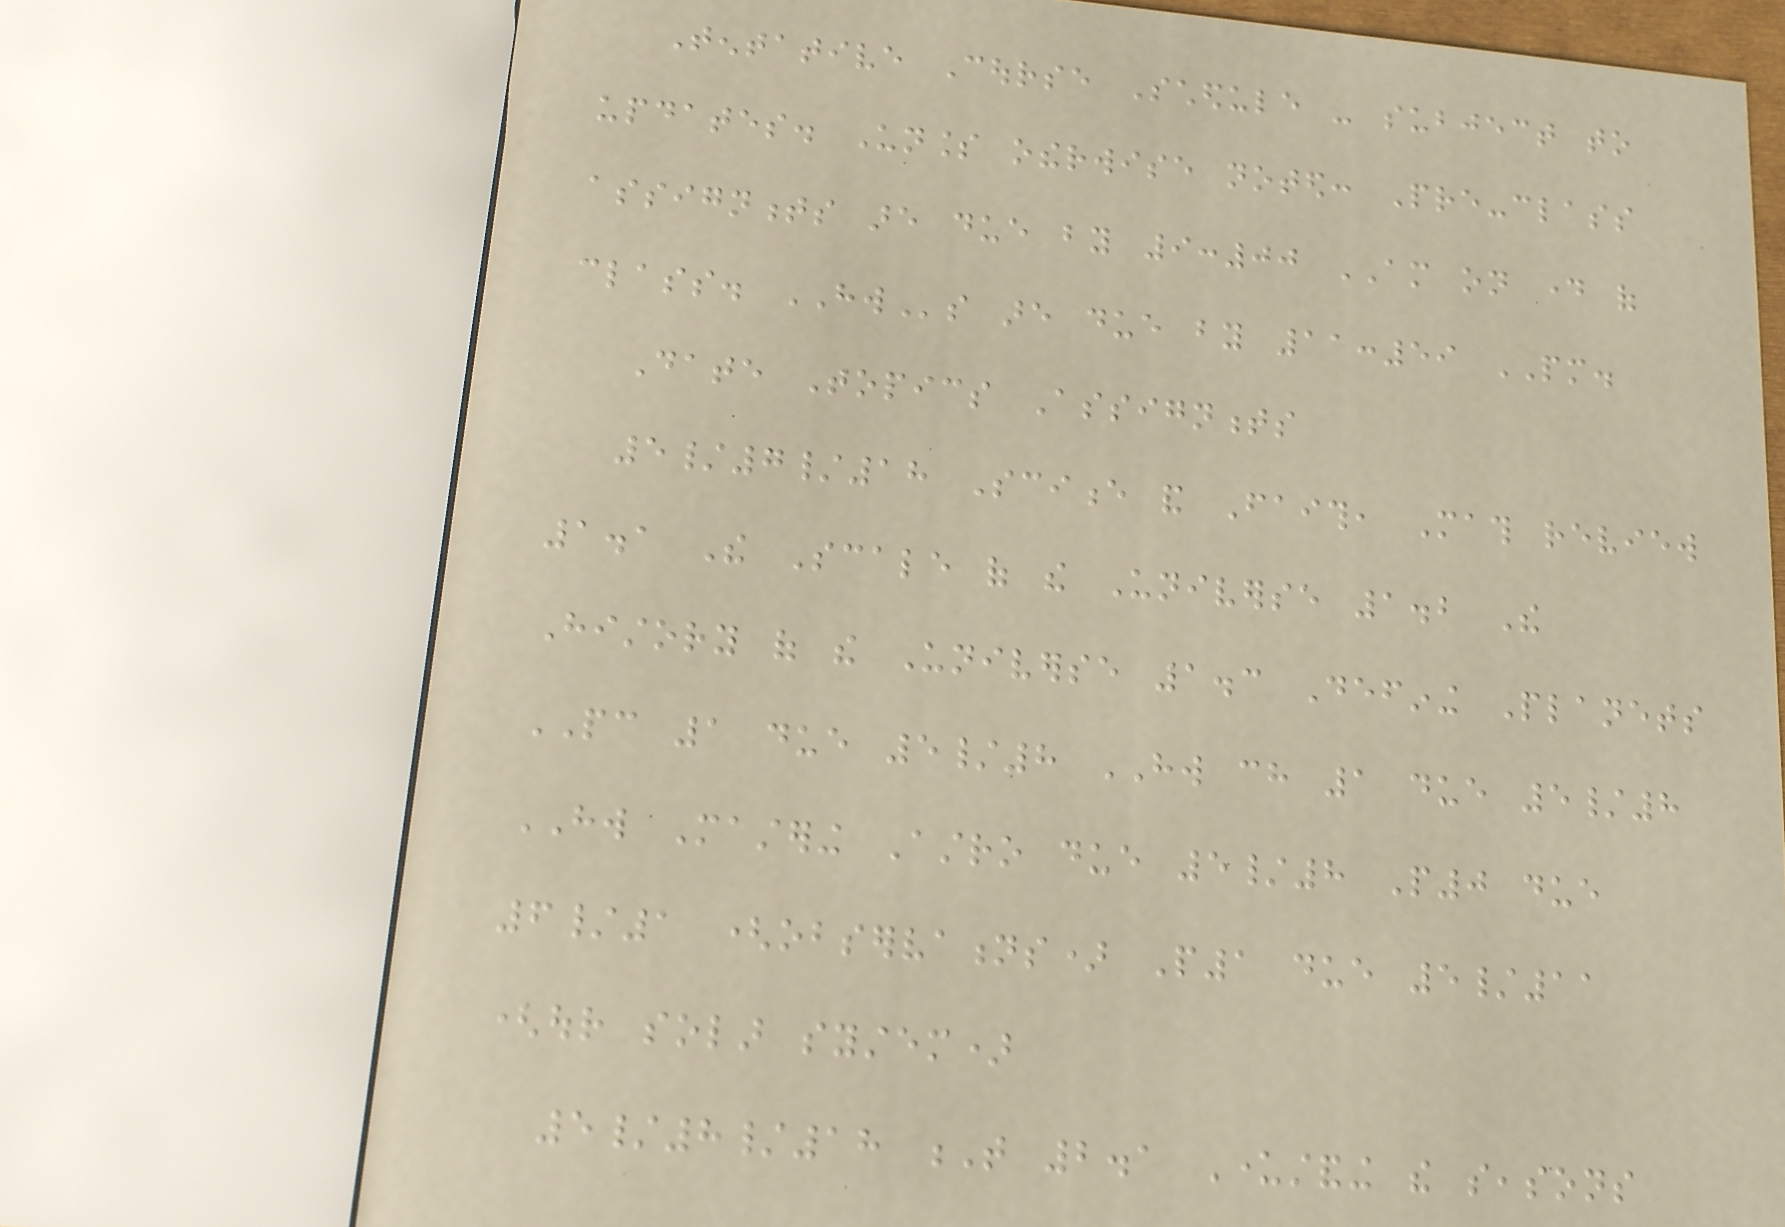Tentative Course Schedule - subject to
updates. Unless otherwise noted: Pre-class
assignments are due by 9:00 AM on day of
class. HWs are due by 11:59 PM.
Date Topics Assignments
5/7/18 Science and Faith, Math review
1.1 The Scale of the Universe 1.2 The
History of the Universe 1.3 Defining Planets
PC 1 due 5/8 HW ch 1 due 5/8
HW Mastering Astro due 5/8 P0 due
6/1 (observations) P1 due 5/11
(our solar system)
5/8/18 T 2.1 Understanding the seasons
